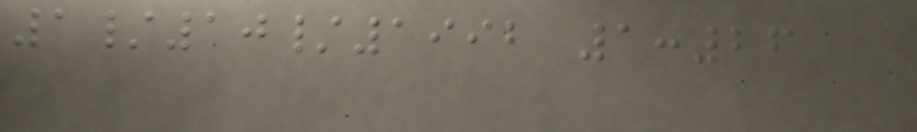1/10/1992 1:26
